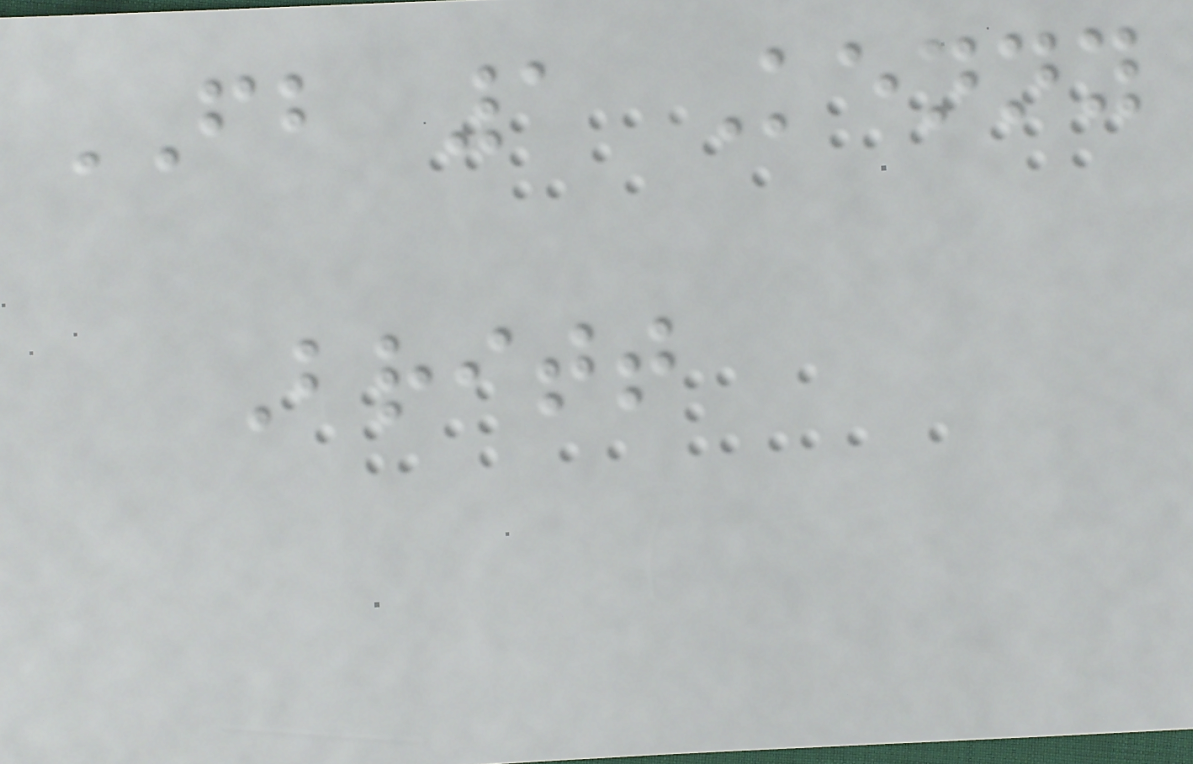FB 1 Kenny
Britt
